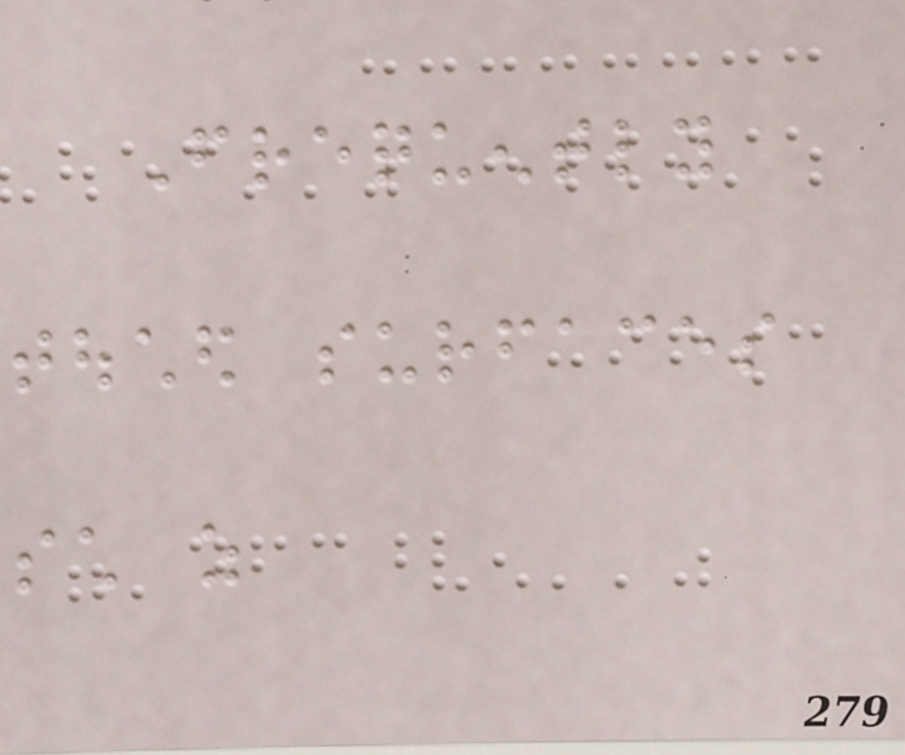Frequently
touched surfaces
such as
